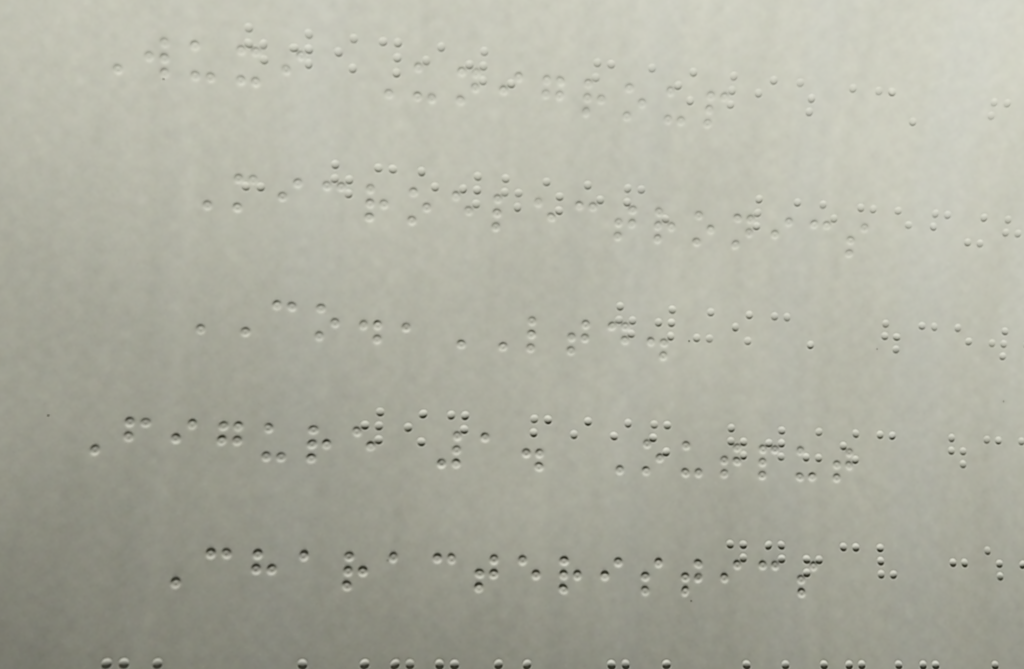Wuxi Unigroup
Microelectronics
CO.,LTD.
Figure 1. Output
Characteristics
